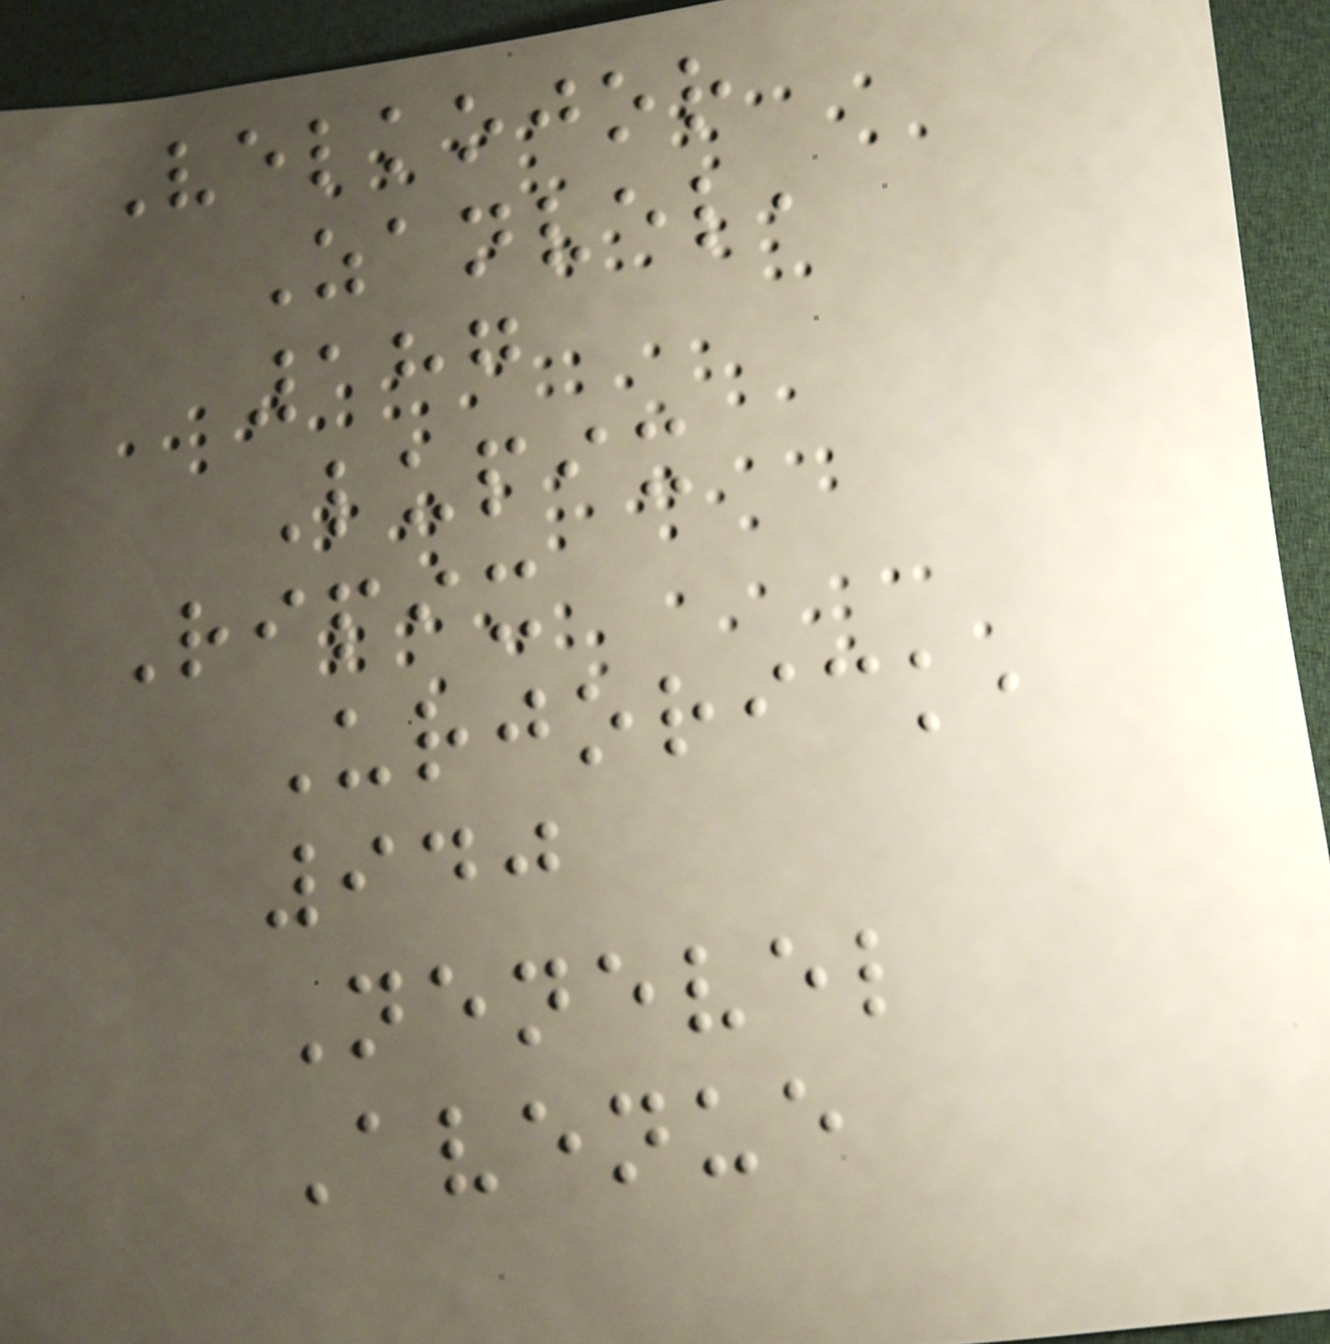Velkojor
Zanvel,
187
Lupix
Ripix
Urjorick,
940
Nenevel
Avenue
